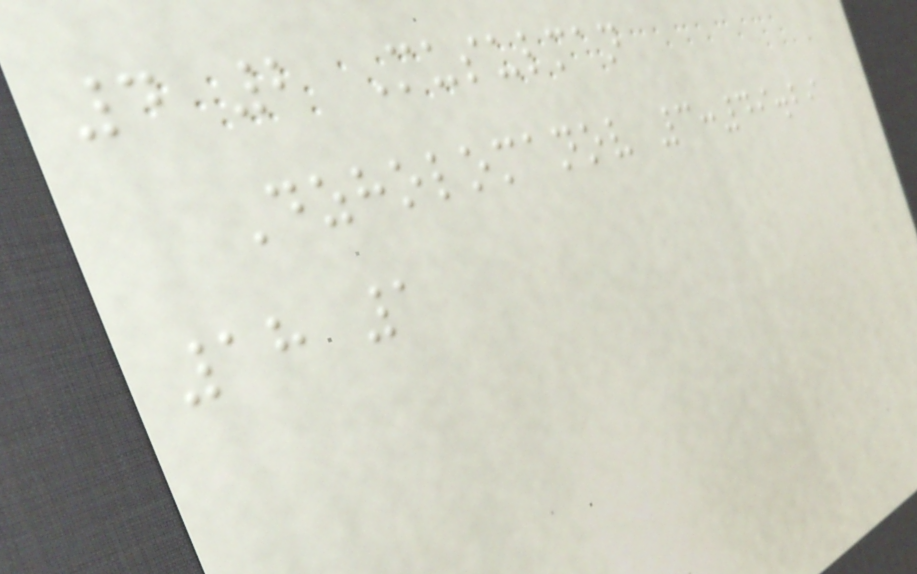4 2 Musulman
Dzholomanov 3:49.29
18 1
